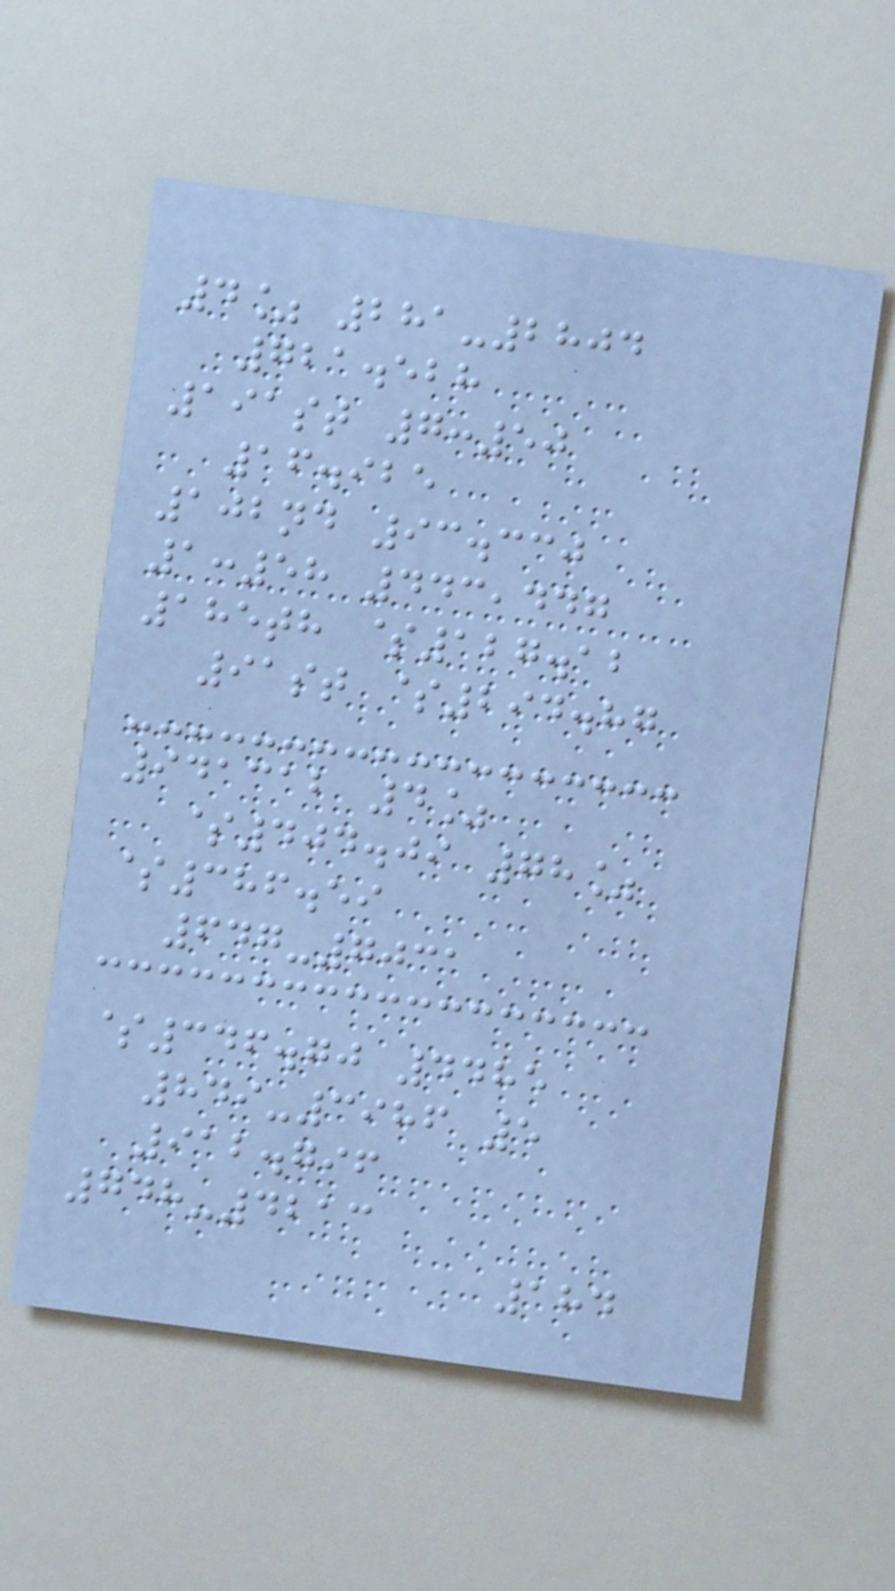4% 281-2804
721.528
191st 7:50
16.925
102nd 93.330
1:58 443,447
185th $127.12
91st $294.87
941312 4%
$404.09 78%
$386.59
647-7031
$346.70 4485
849-3986 5
912.796
748-4213
184
